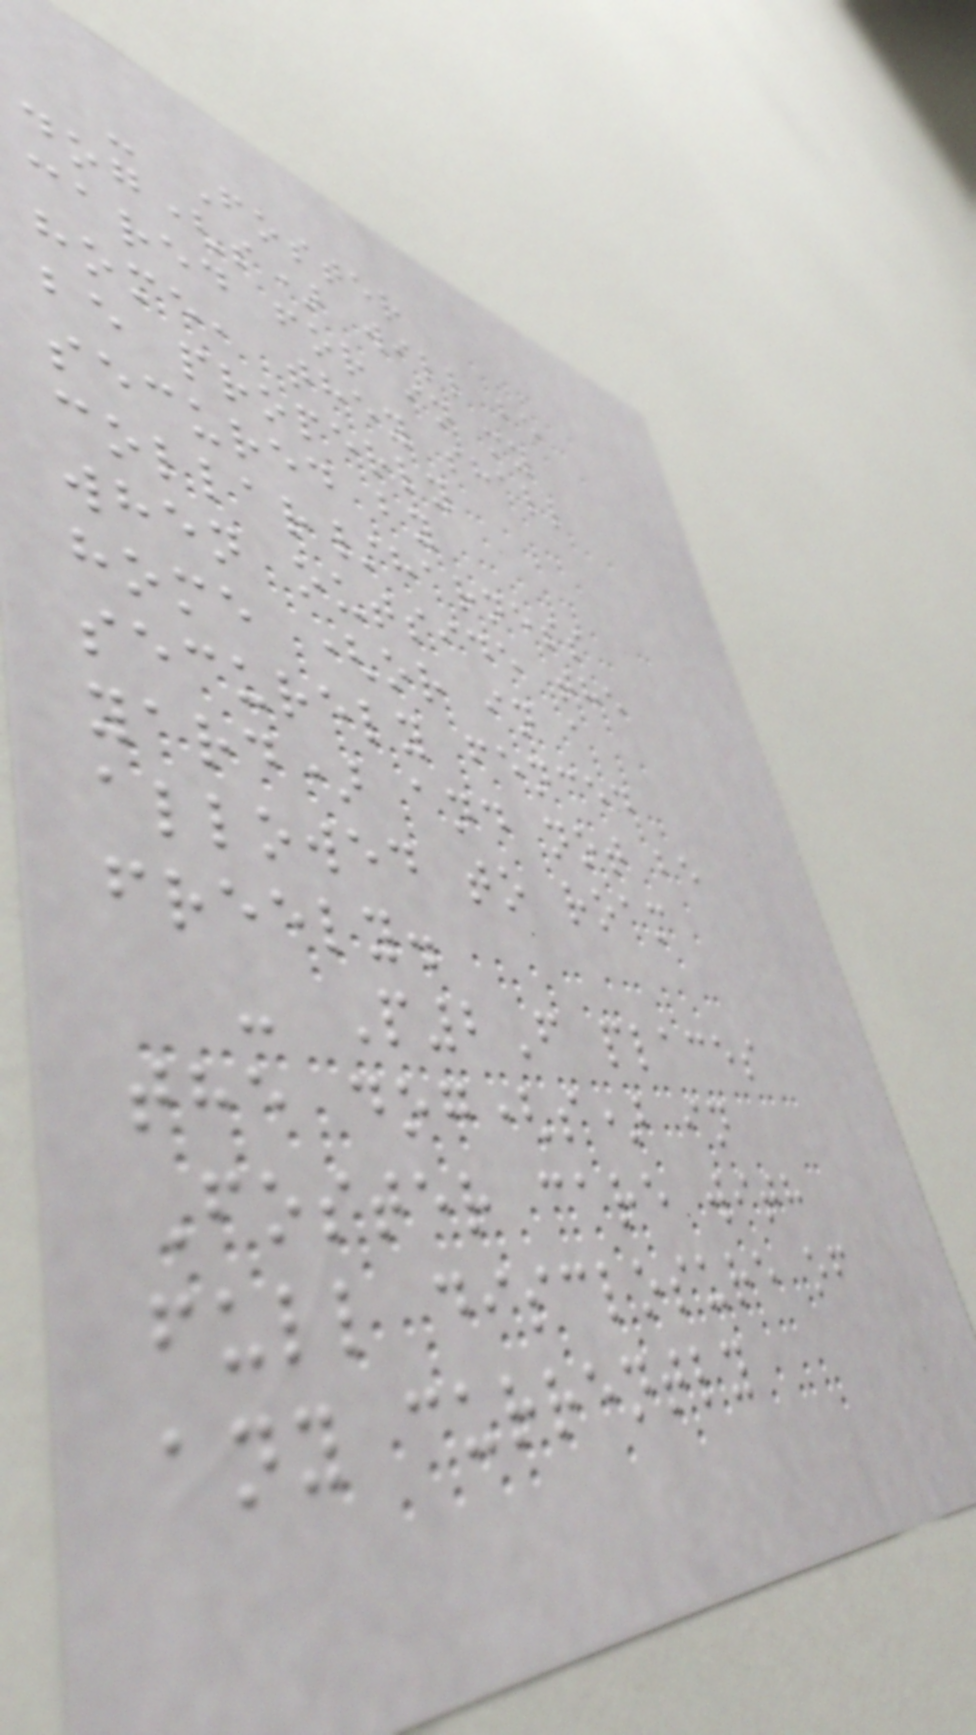- Foster
dog(s) will be
cared for in my
home, they shall
be properly
secured by
collar/harness
when outside the
home (or in a
securely fenced
yard) and not be
allowed to roam
freely.
- P2F places
the dog(s) in
Foster care with
full disclosure of
any currently
